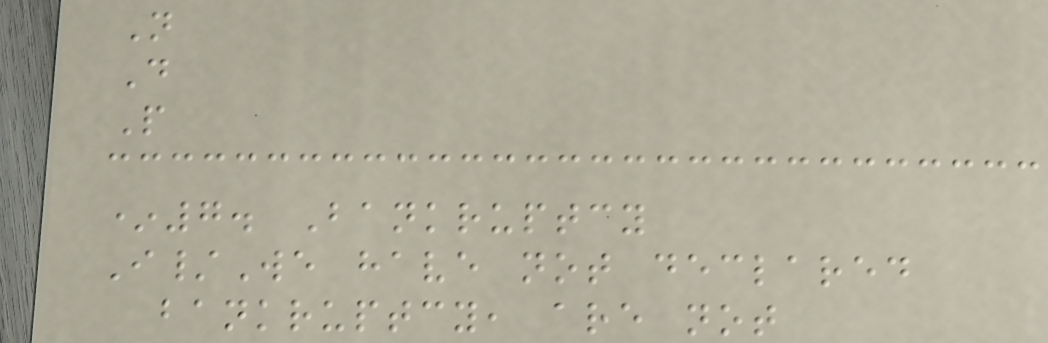N
D
P
*7. Bankruptcy
I/We have not declared
bankruptcy, are not
